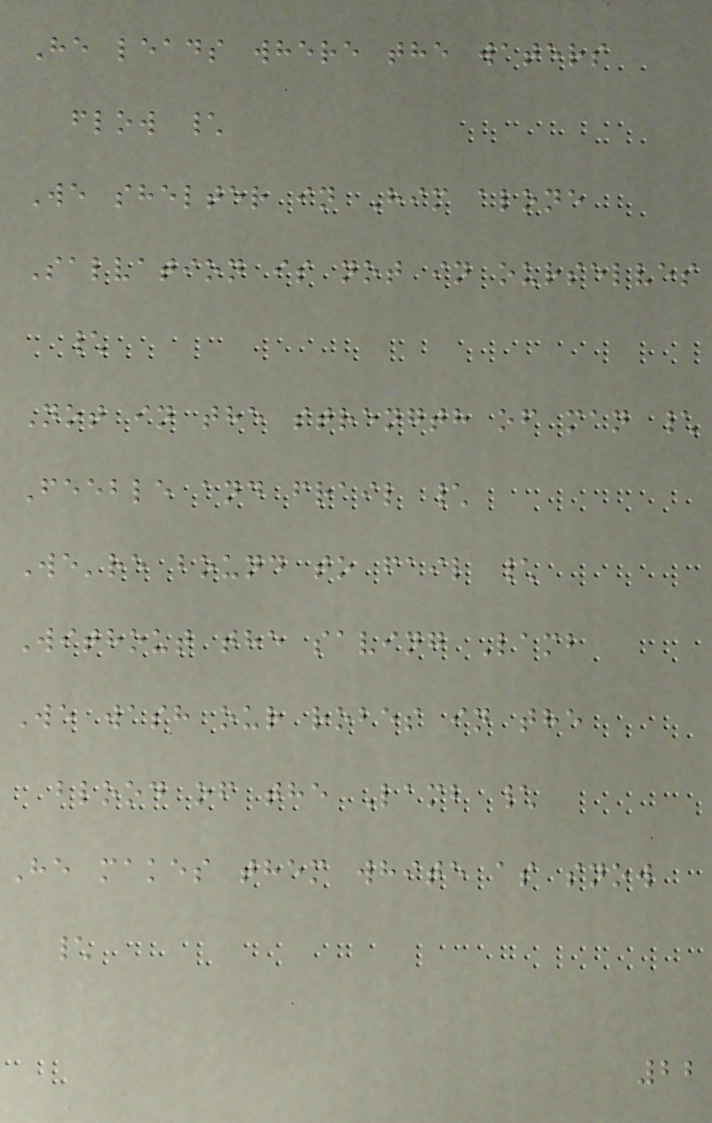He leads where the waters
flow \
We shelter in Him alone
Salvation is not in ourselves
\
Not in the strength of man \
Feeble and frail \
We're bound to fail \
Without the saving Lamb
We wash our robes in the
blood of the Lamb \
He makes them white as snow
\
22
